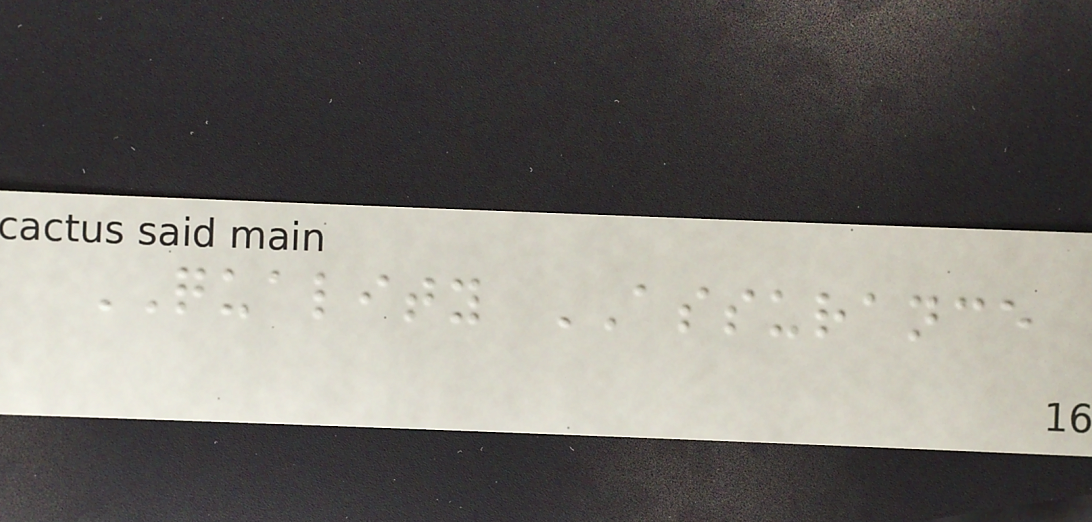QUALITY ASSURANCE
